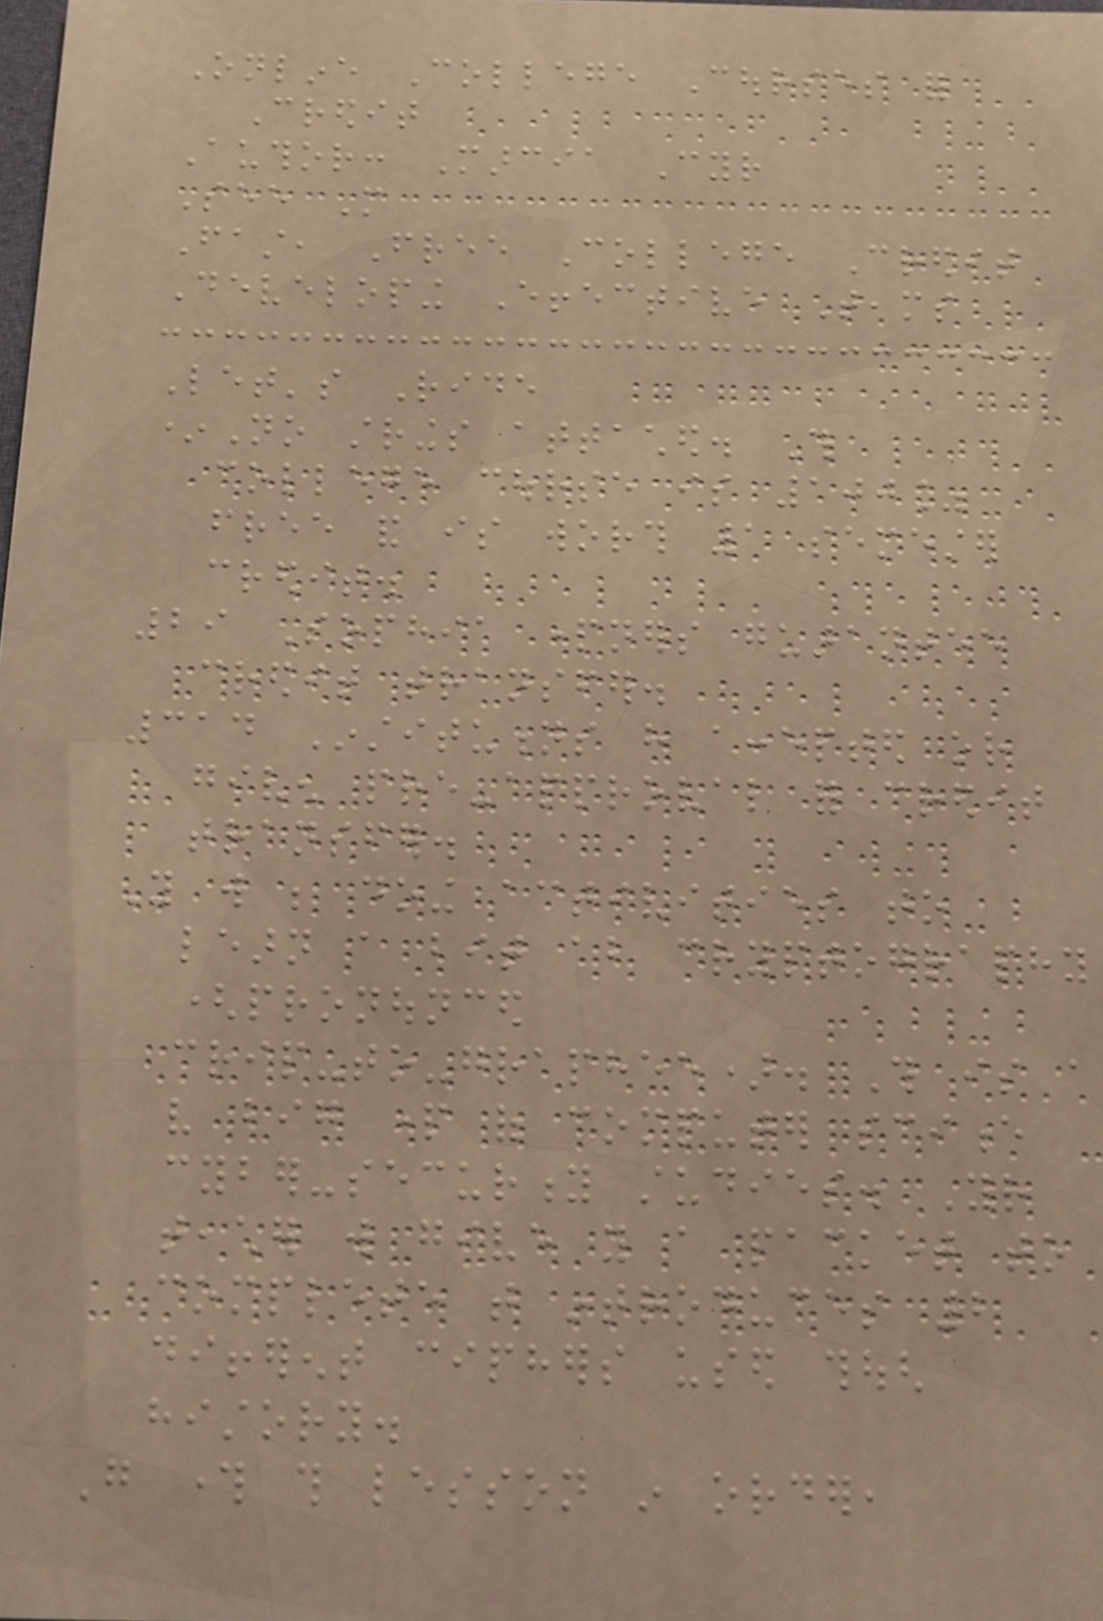Online College Courses for
Credit
Author: Marcia Cyr
See More
Fast, Free College Credit
Developing Effective Teams
Let's Ride
*No strings attached. This
college course is 100%
free and is worth 1 semester
credit.
29 Sophia partners guarantee
credit transfer.
314 Institutions have accepted or
given pre-approval for credit
transfer.
You will be doing activities to
learn a bit about cryptography
(pronounced
crip-to-graphee). This is a
very big part of computer science
cyber-security studies. Your
teacher will give you a packet to
complete that introduces 2
different ciphers used though
history.
Go through this lesson in order,
